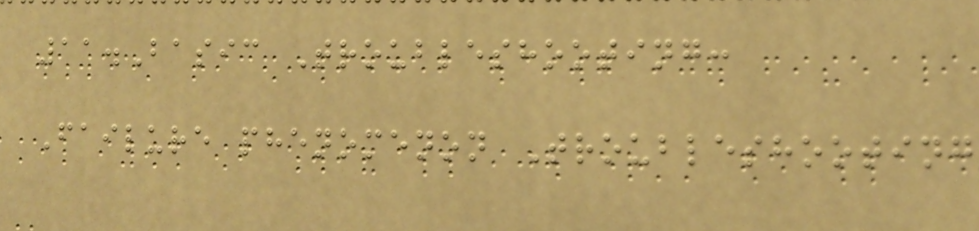11.Basic Troubleshooting:
Failure phenomenon Troubleshooting
